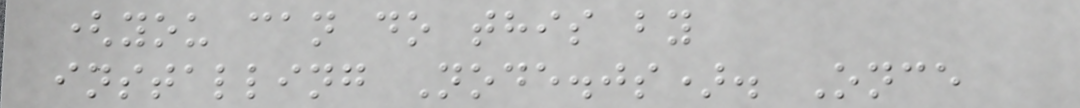(you can do this by
installing Node.js). Once
